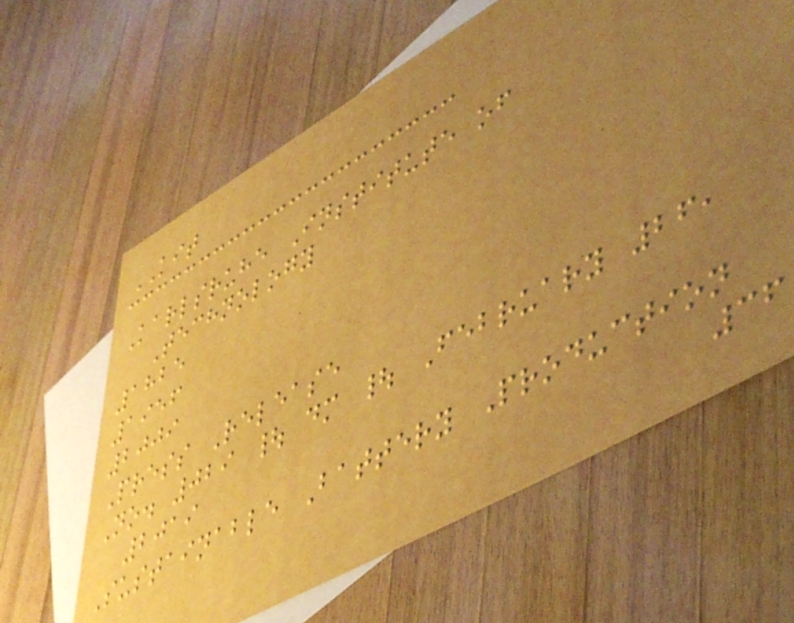KIT
Karlsruhe Institute of
Technology
1825
1956
2009
Press Release
No. 029 | dm | February 26,
2019
Sustainable Battery Production
36
